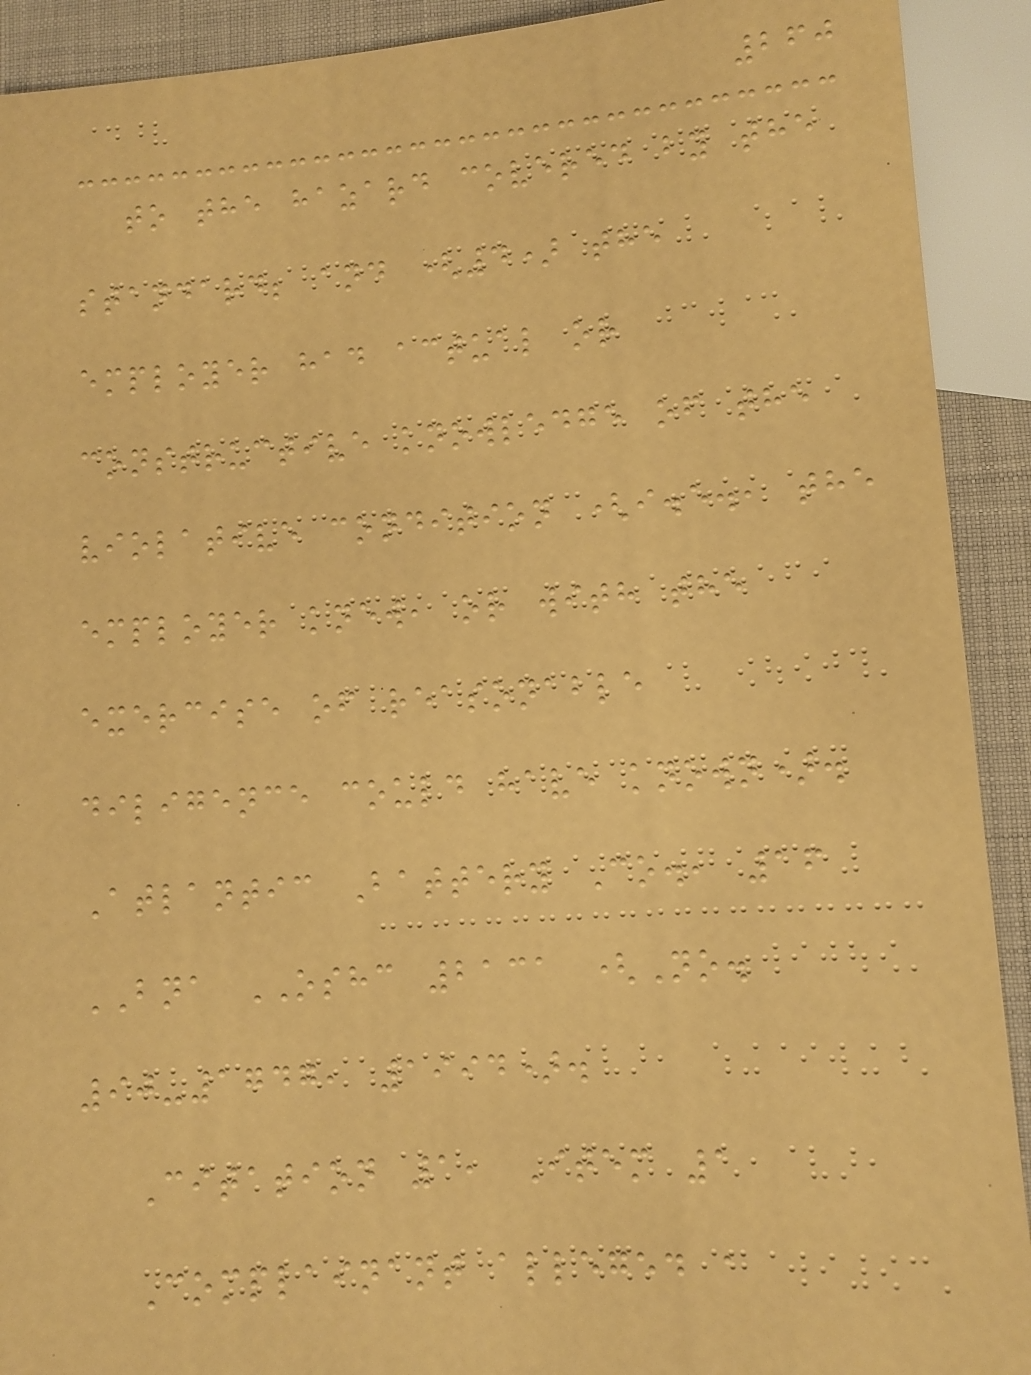260
to the hazard covered by the
standard; and (4) the
employer had actual or
constructive knowledge of the
violative condition (i.e., the
employer knew, or with the
exercise of reasonable
diligence could have known).
Atlantic Battery Co., 16
BNA OSHC 2131 (No.
90-1747, 1994).
Citation 1, Item 1
Complainant alleged a
